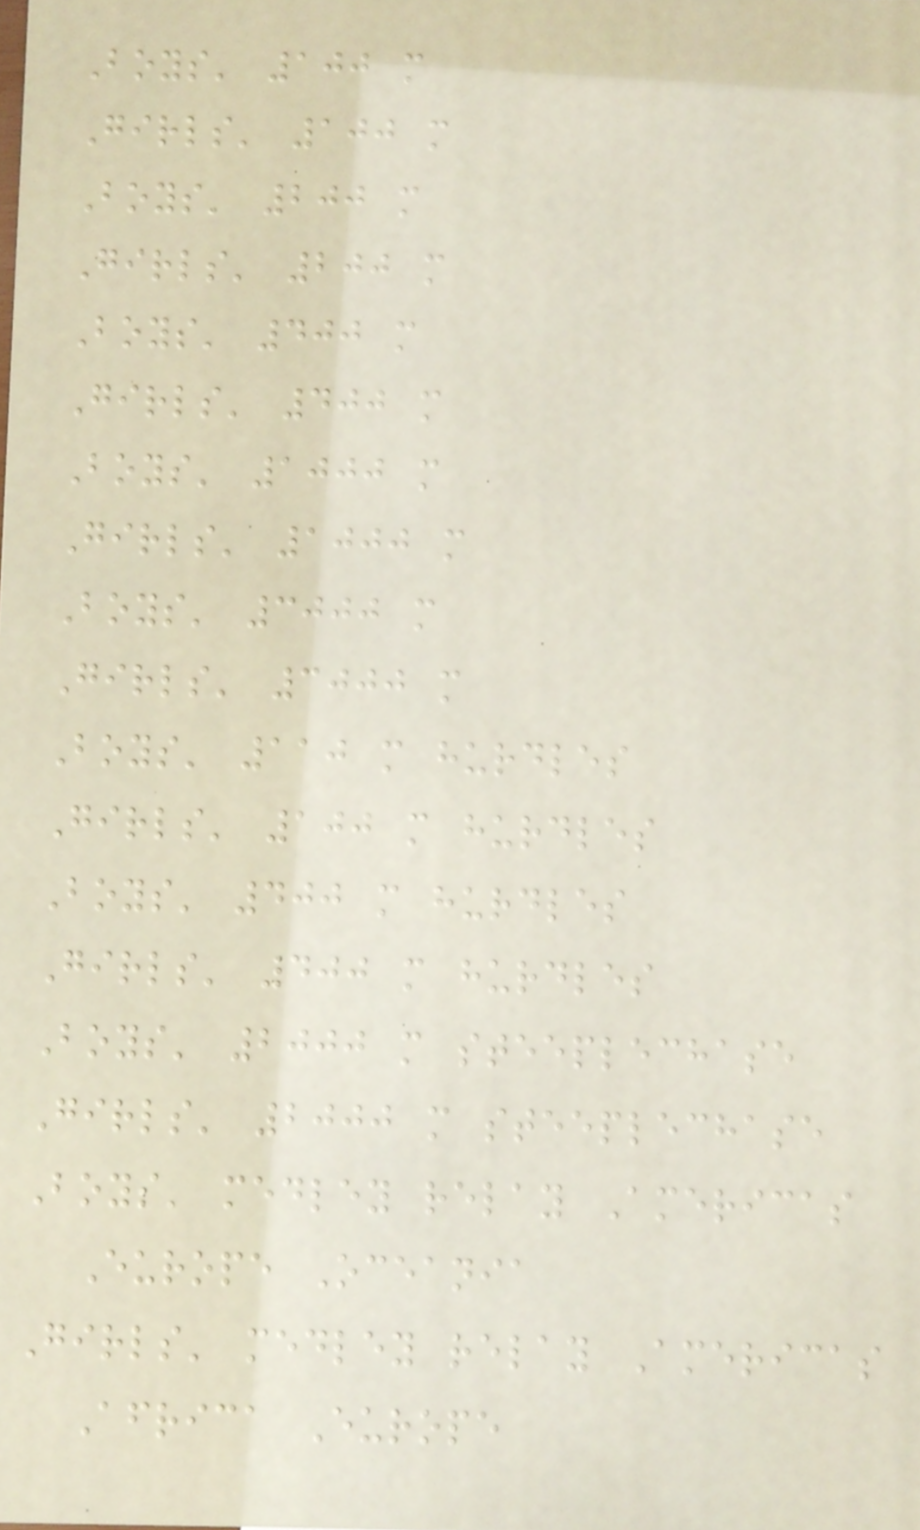Boys' 100 m
Girls' 100 m
Boys' 200 m
Girls' 200 m
Boys' 400 m
Girls' 400 m
Boys' 1000 m
Girls' 1000 m
Boys' 3000 m
Girls' 3000 m
Boys' 110 m hurdles
Girls' 100 m hurdles
Boys' 400 m hurdles
Girls' 400 m hurdles
Boys' 2000 m steeplechase
Girls' 2000 m steeplechase
Boys' medley relay Americas
Europe Oceania
Girls' medley relay Americas
Africa Europe
